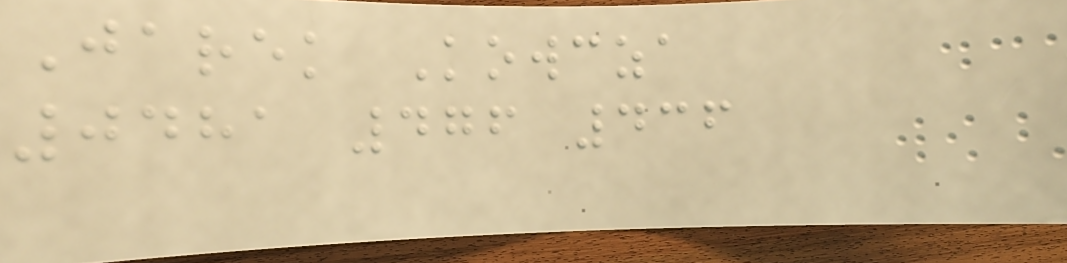Jarek Kowcza
0481 476 436
